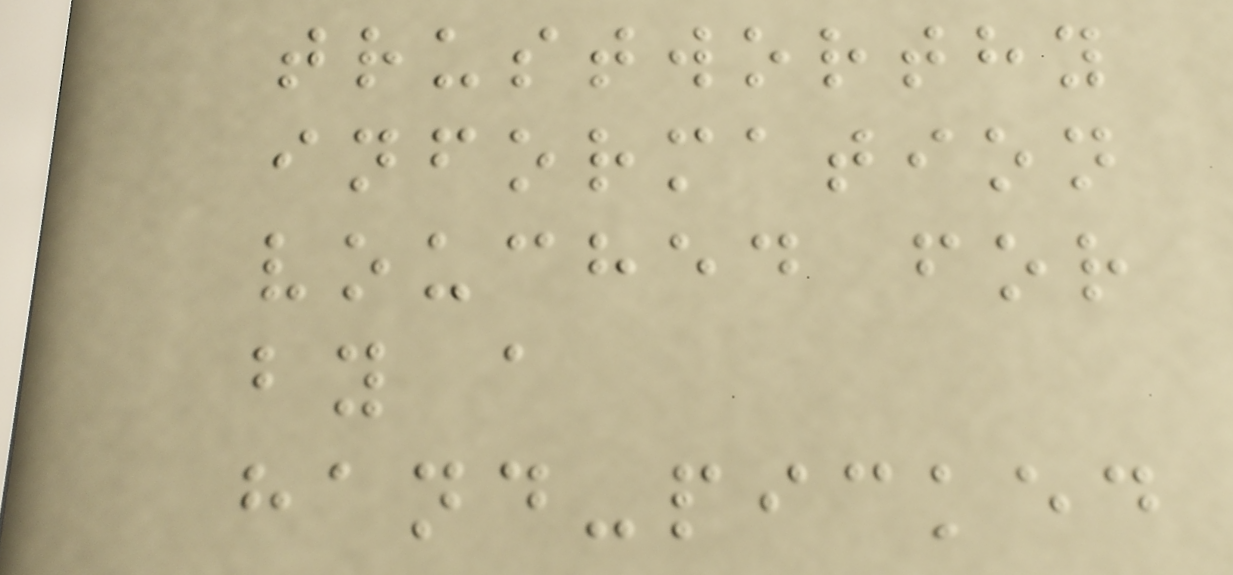trustworthy
information
vouched for
by a
hand-picked
